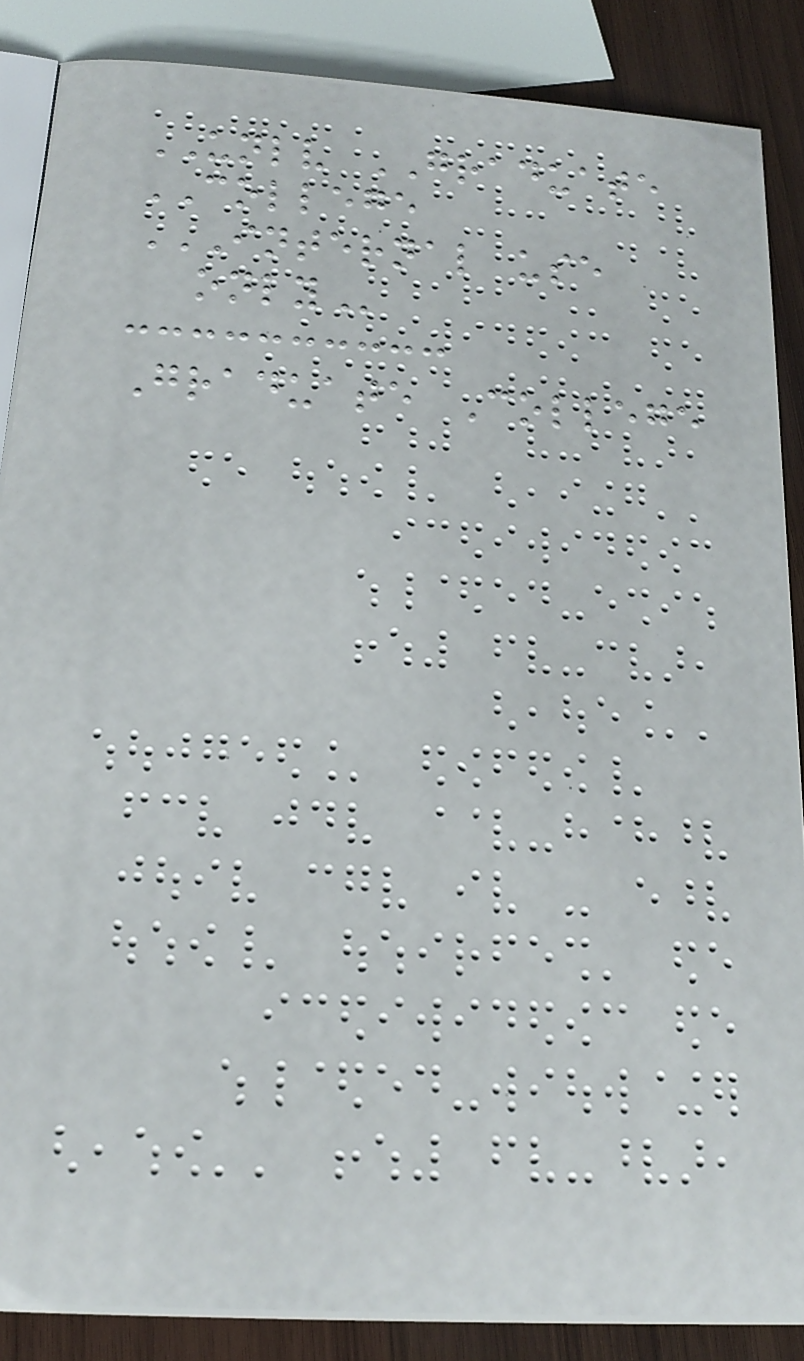UNLV GRADUATE
COLLEGE
INTERNAL USE
ONLY
Graduate College
